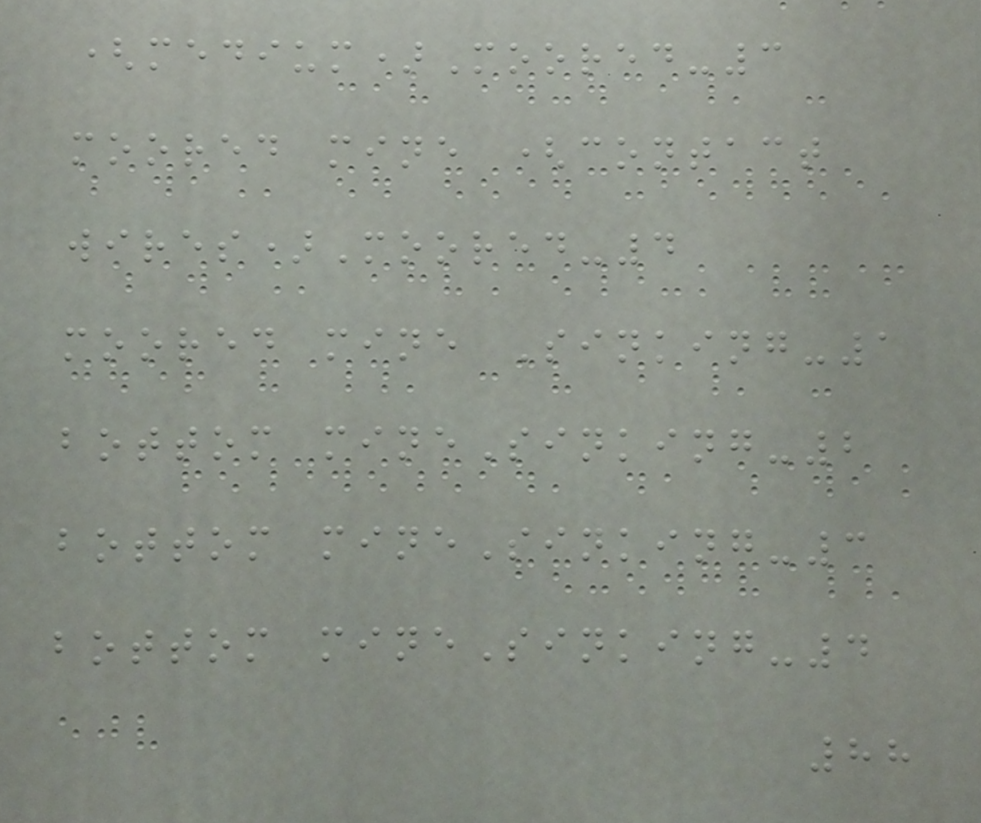(medium)Moored-3
moored mine (contact
wires)Moored-4
moored mine Sinking-1
bottom mineSinking-2
bottom mineSinking-3
bottom mineSinking-4
88
